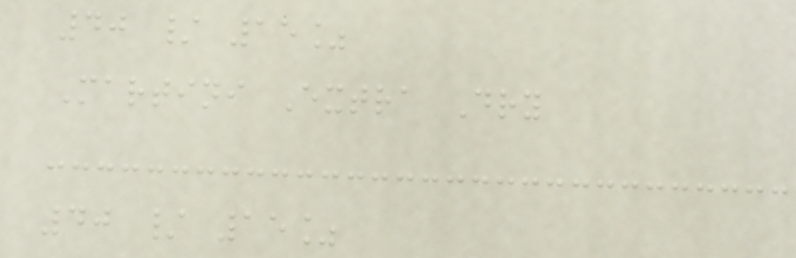40 / 15%
Martini Extra Dry
40 / 15%
